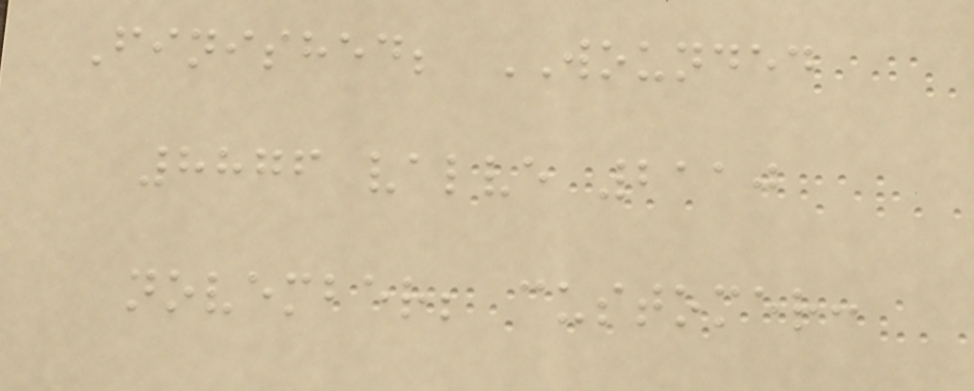Finished; WOUNDED
8876 valve 2110
november; customer:
